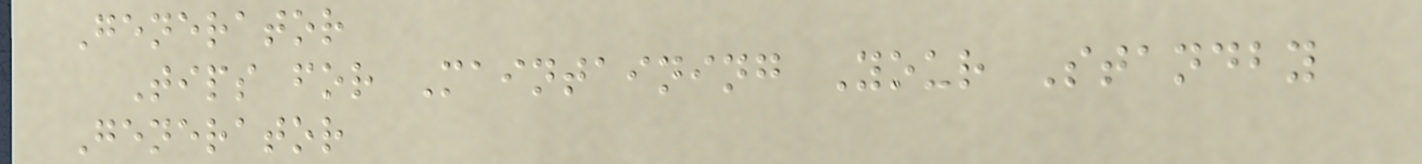Generator
Tips for Maintaining Your Standby
Generator
